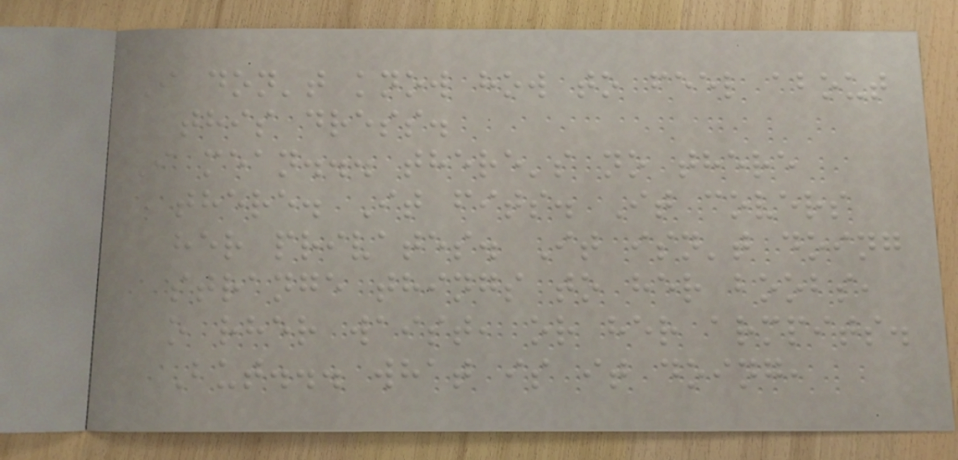I don't know how to feel about
this dress.
I mean... there's no there
there. It fits. It covers
her privates. It isn't doing
strange things to her boobs,
o rher waist, or her armpits.
But... what is it doing,
